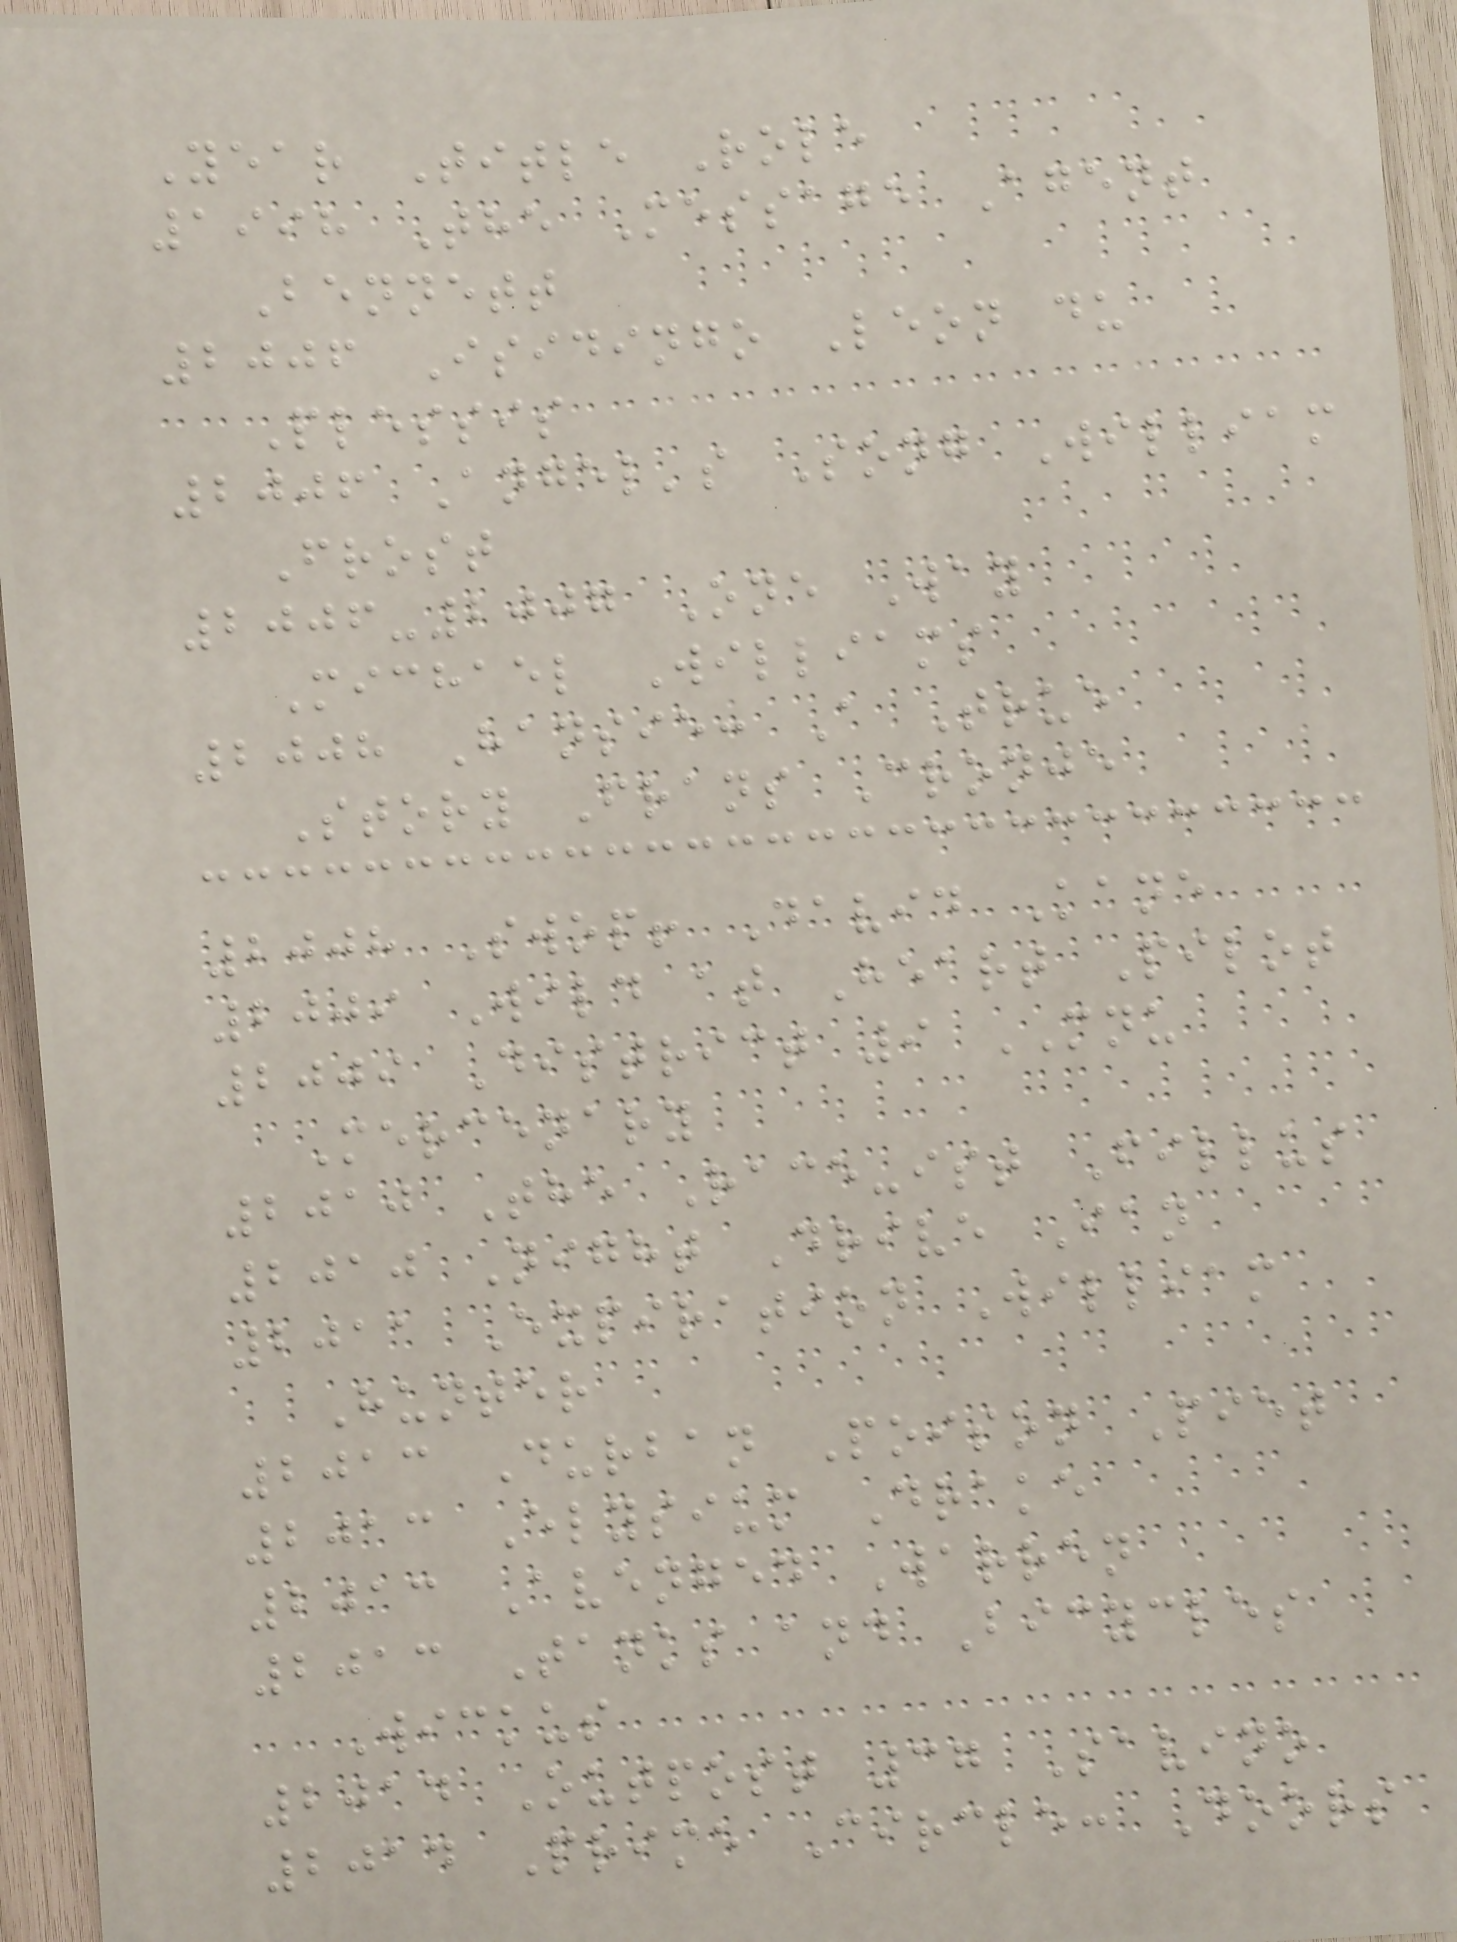Year Title Role
1998 The Message Agent
Bennett
2006 Isidingo Leon du
Plessis
2006 Angel's Song William
Frost
2006-2007 One Way
Michael Williams
2008 Hansie: A True
Story Frans Cronje
2008 Swop! David Kane
2009 Wild at Heart Pilot
2009 District 9 MNU
Mercenary
2010 The Race-ist Fillus
2010 Night Drive Ian
2011 Expiration William
Hunter
2013 Durban Poison Piet
2013 Elysium Drake
2013 Avenged Warren
2013 Tanks and Bicycles
Wickus
2014 Outpost 37 Savino
2014 Prime Circle: Doors
